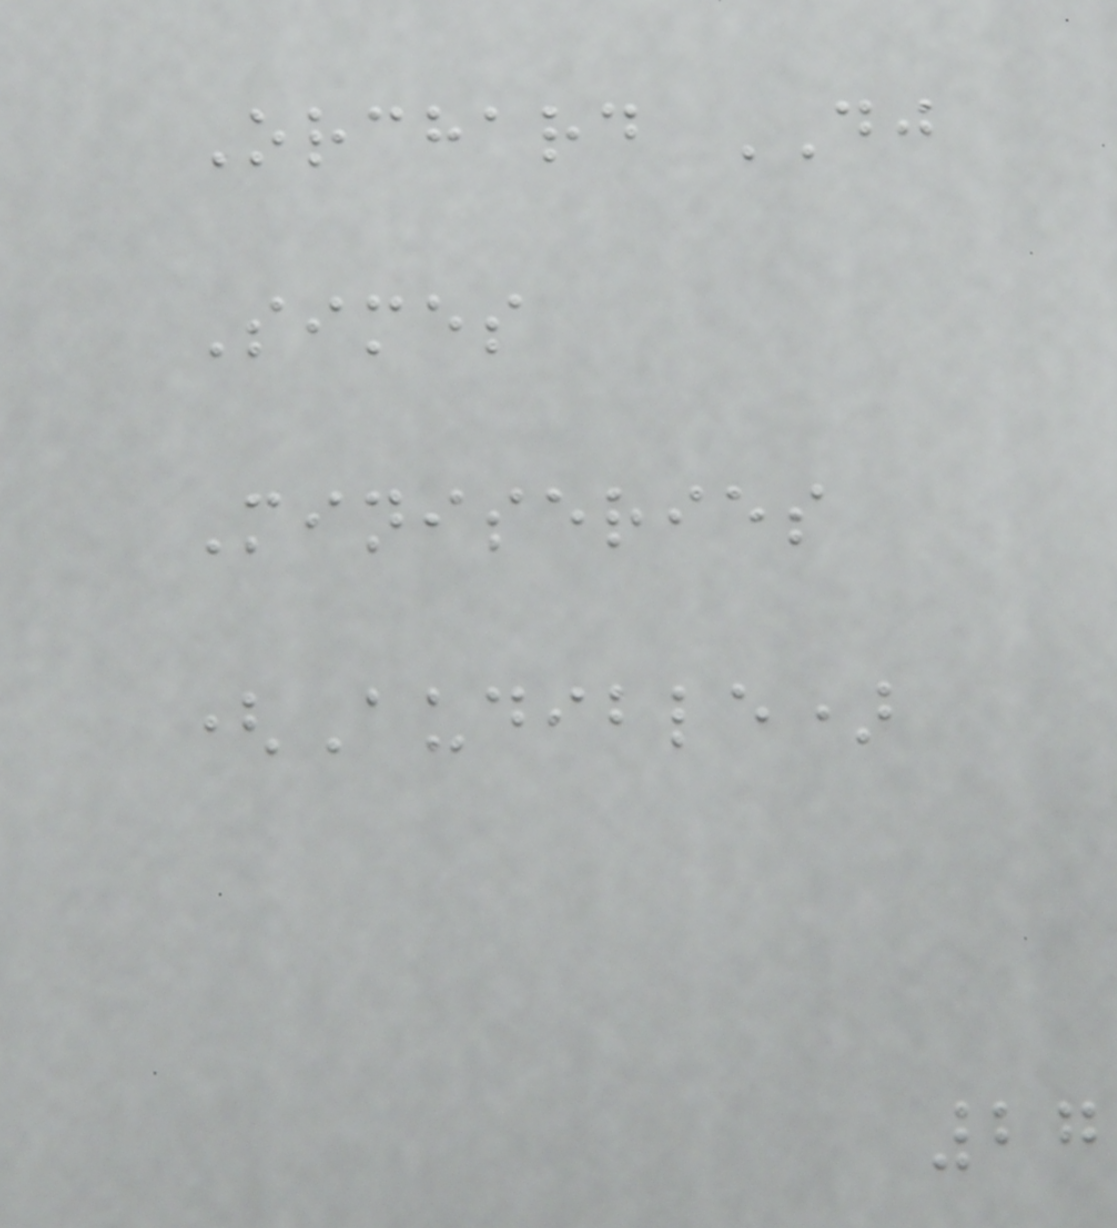Orchard DJ
Simes
Miniseries
(Audible)
27
